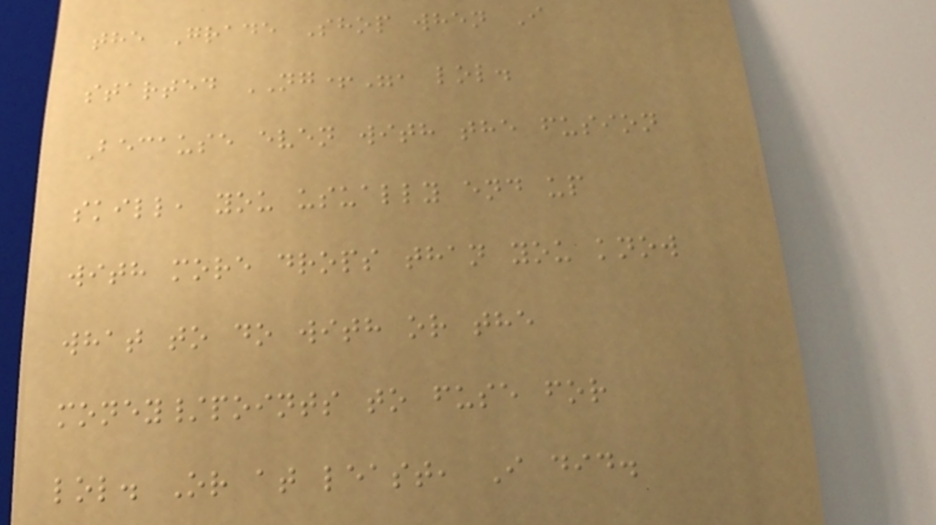the Grade Shop when I
started NG+", lol.
Because even with the fusion
skill, you usually end up
with more drops than you know
what to do with or the
money/points to fuse for
lol. Or at least, I did.
